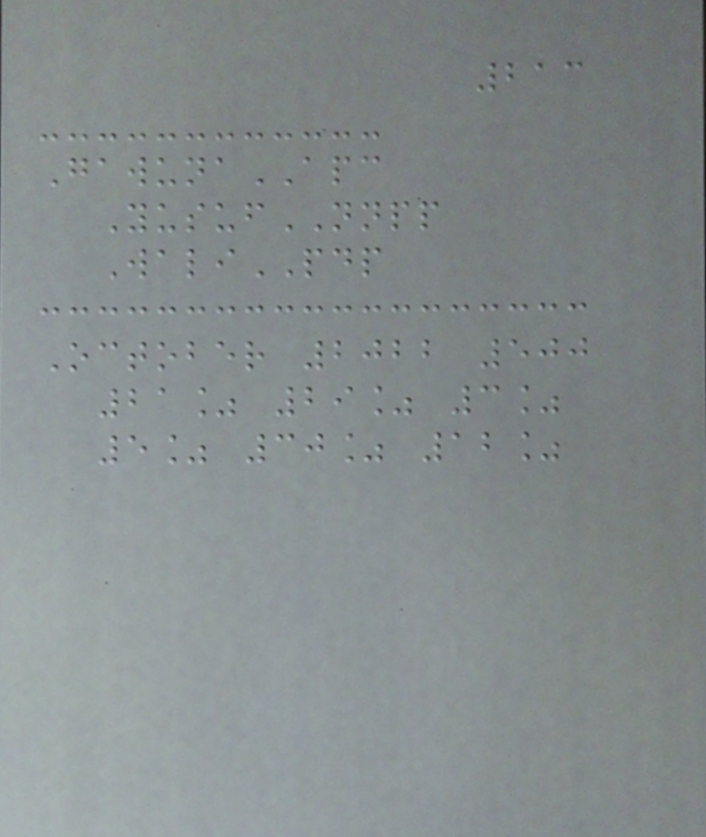213
GawunaAPC
YusufNNPP
WaliPDP
October 2022 500
21% 29% 3%
5% 30% 12%
